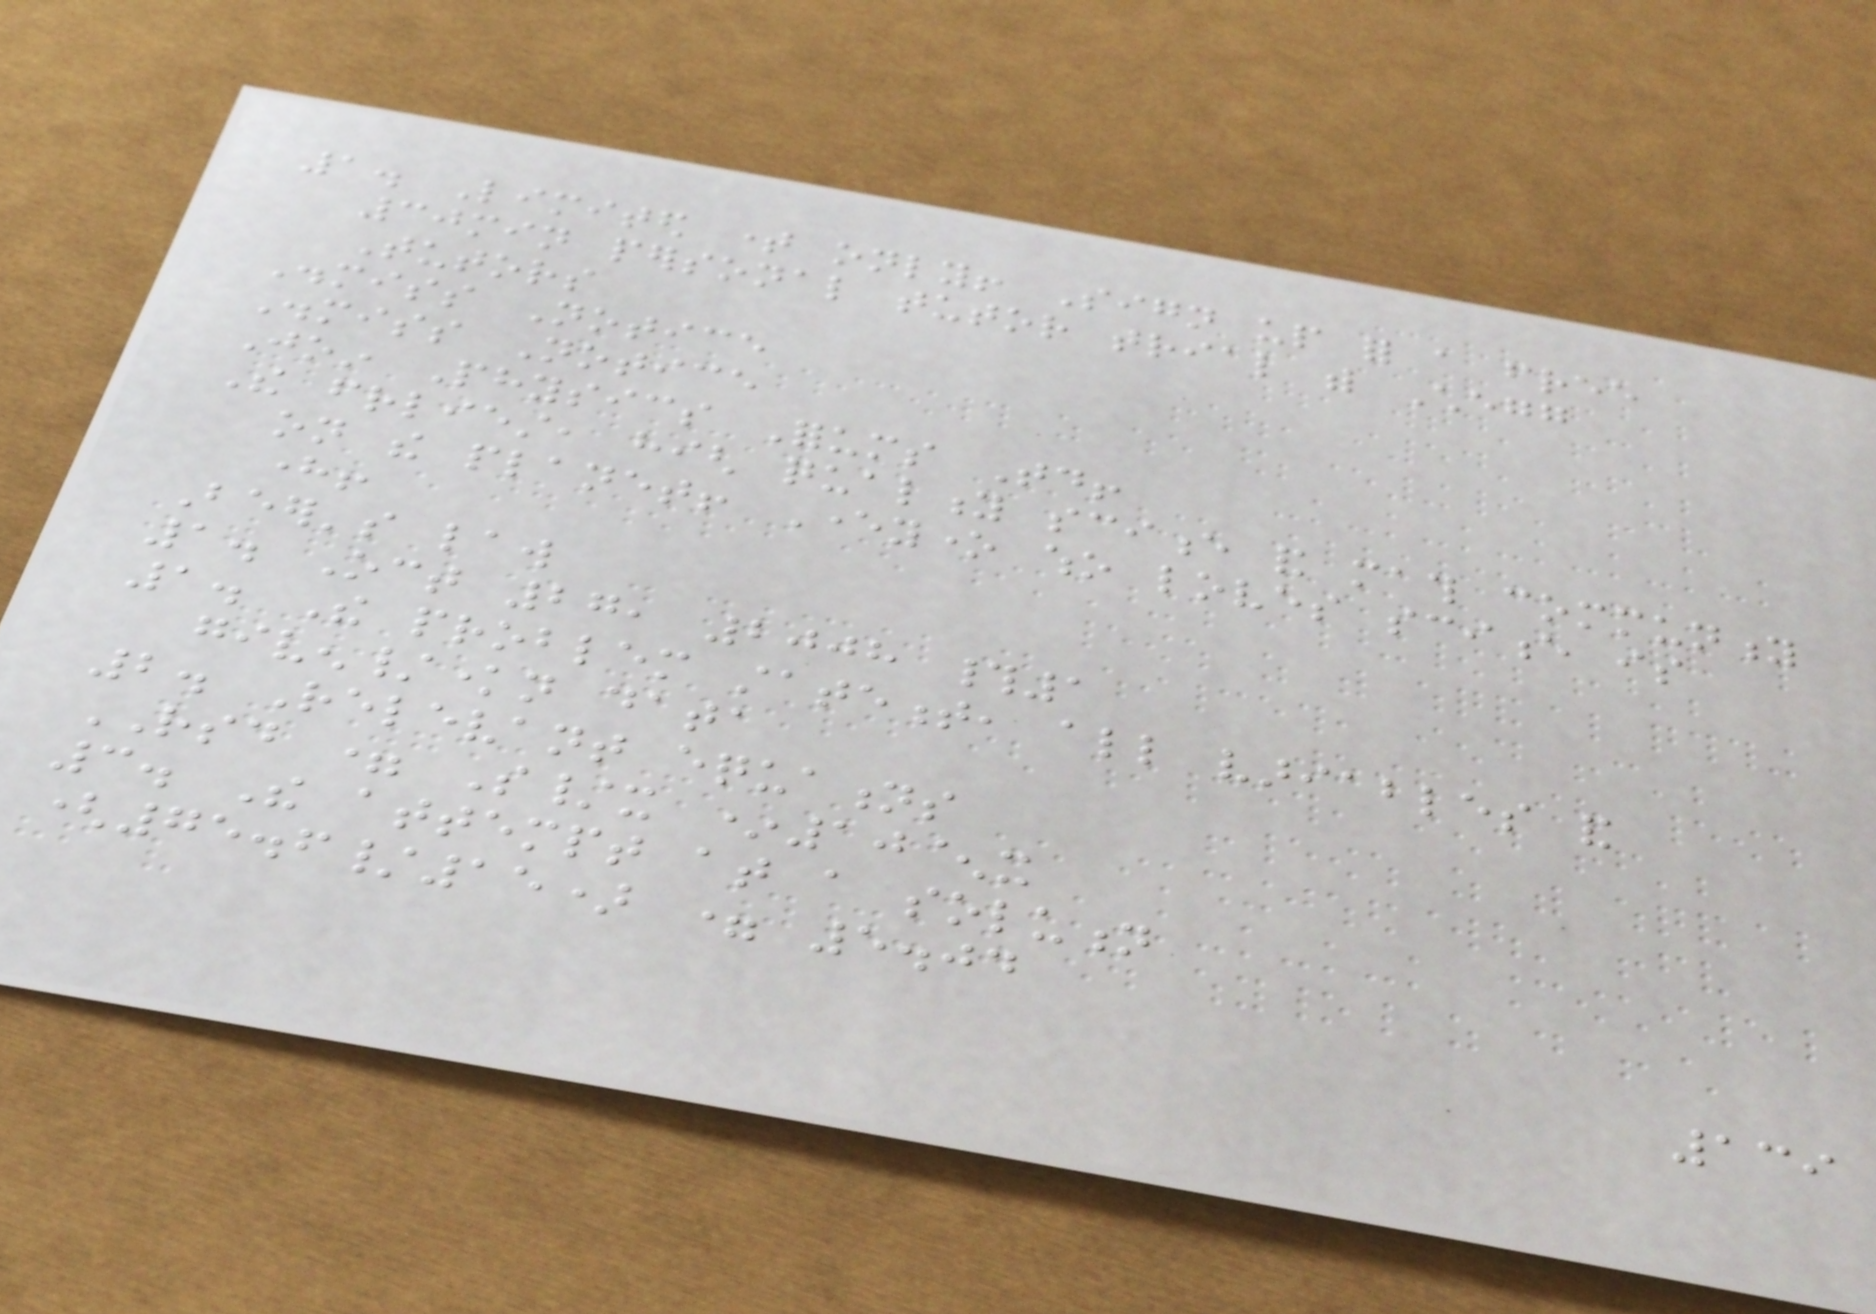1. Limited time only! Sign up for a free
30min personal tutor trial with Chegg
Tutors
Dismiss Notice
Dismiss Notice
Join Physics Forums Today!
The friendliest, high quality science and math community
on the planet! Everyone who loves science is
here!
Beer's law
1. Oct 27, 2008 #1
1. The problem statement, all variables and
given/known data
2. Relevant equations
RSD = S/x *10^x
3. The attempt at a solution
(75.6/15) = 5.04
139
